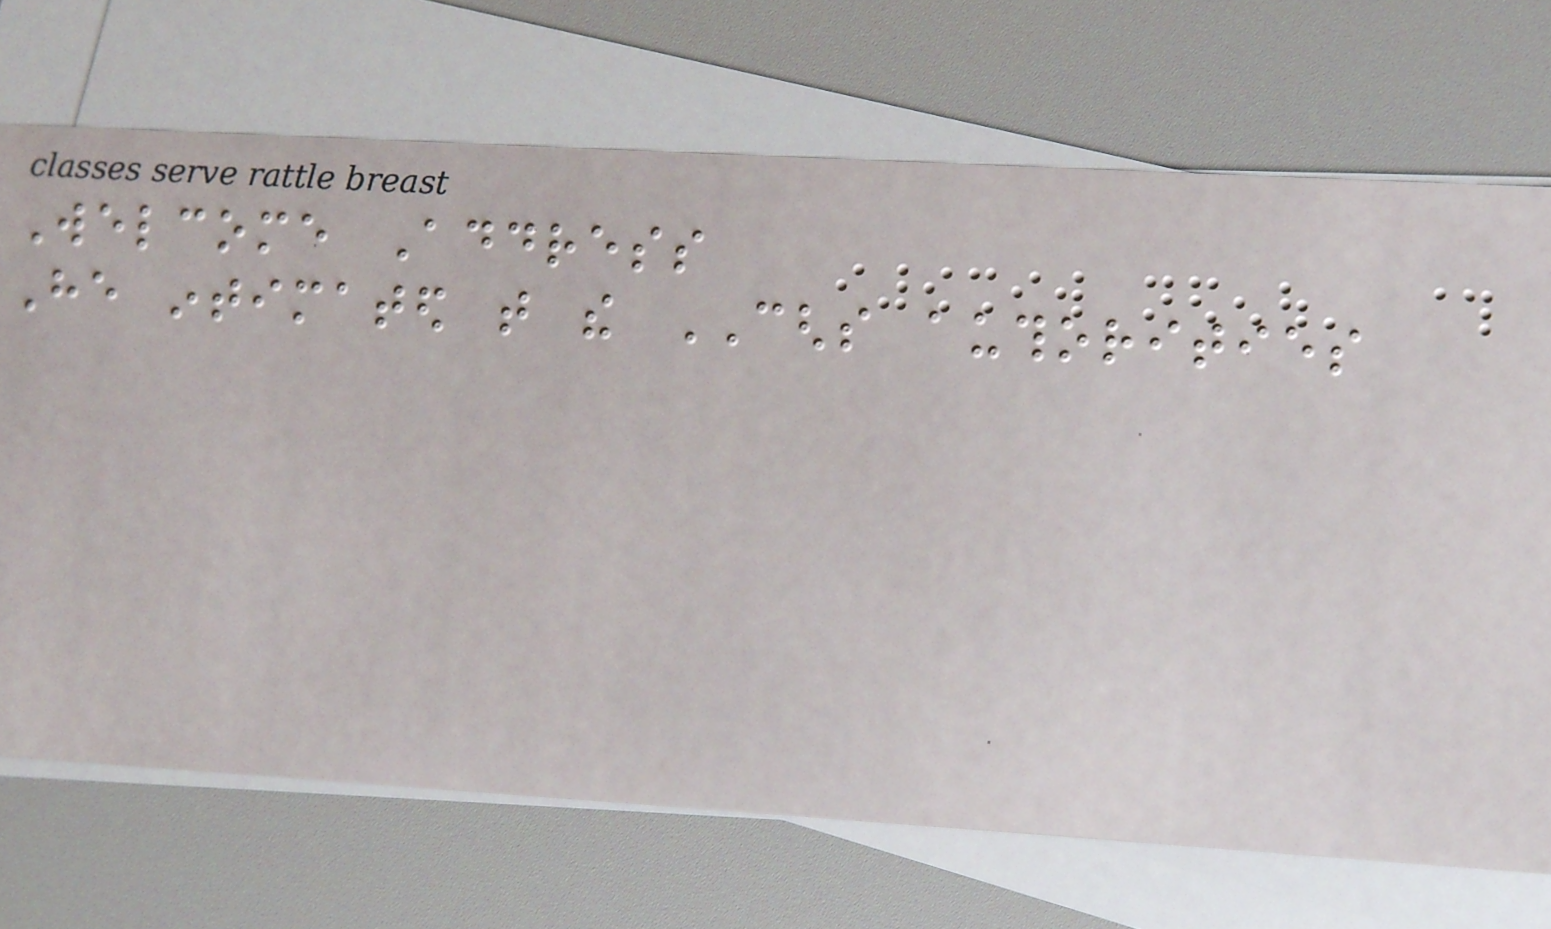Welcome Address
He intimated that the CGHS authorities
